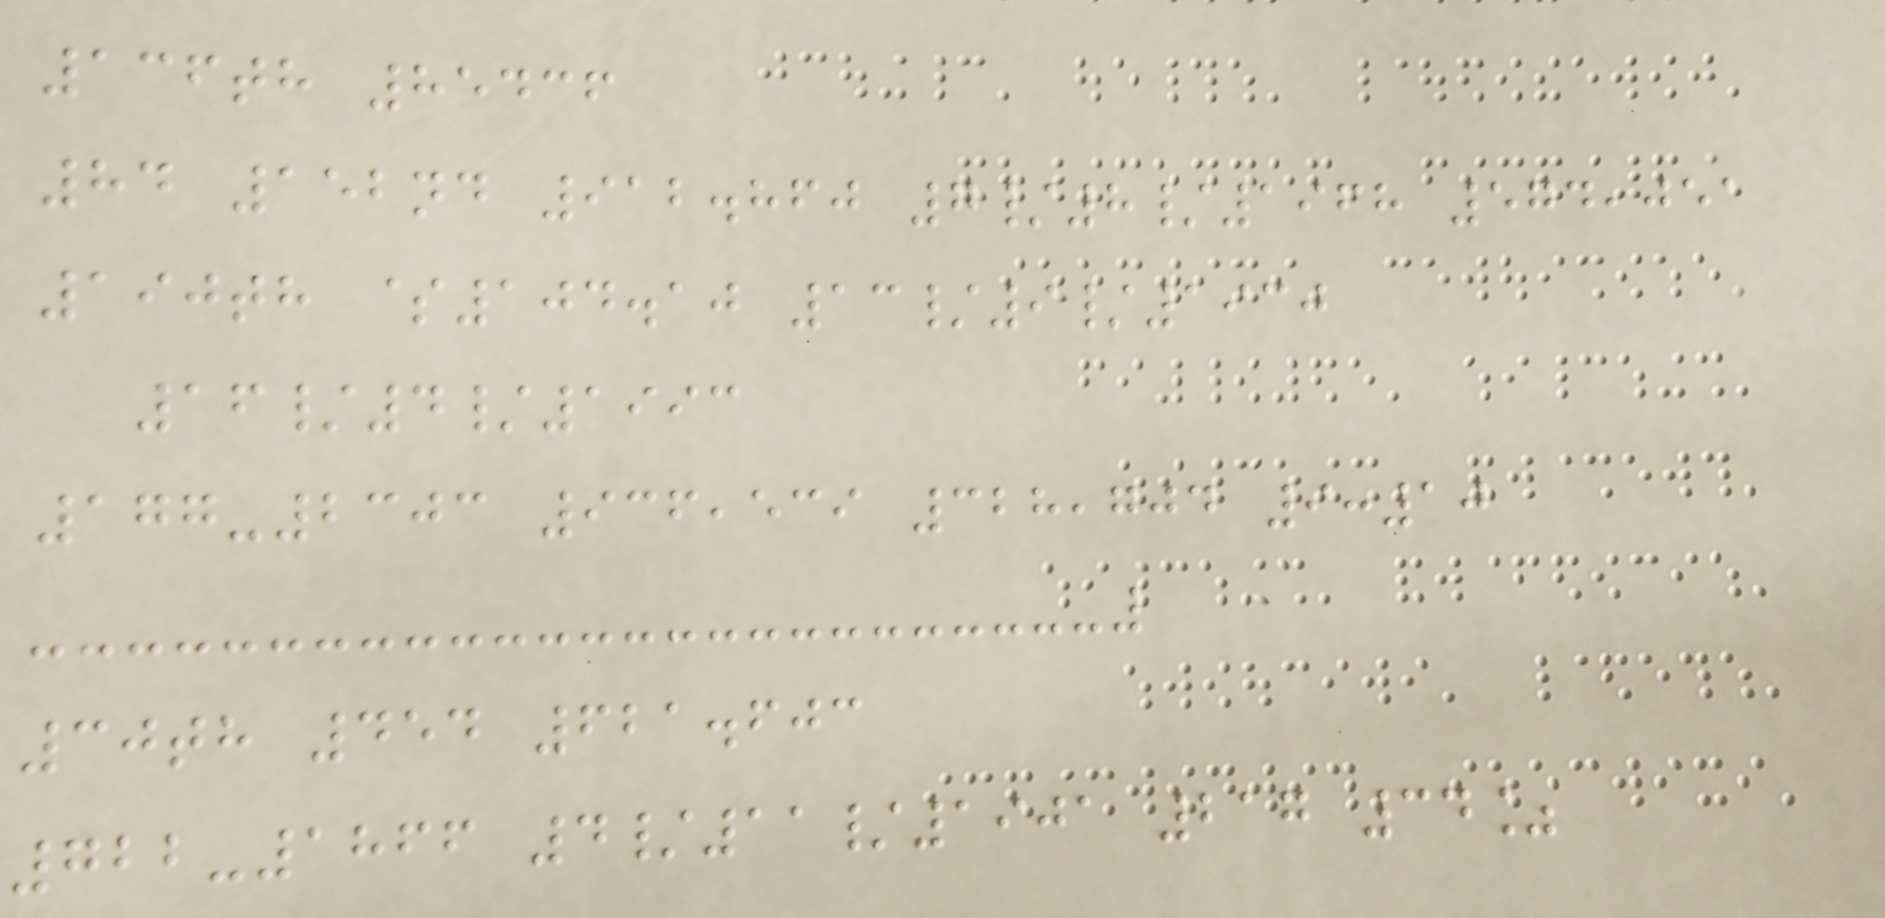136th 85436
84 152nd 912.860 7/8/1968 574,051
190th $104.10 13/9/1930
16/4/1993
177-2303 936,539 328,704 9:10
30th 454 621.603
722-1866 4/11/1901 217 34%
